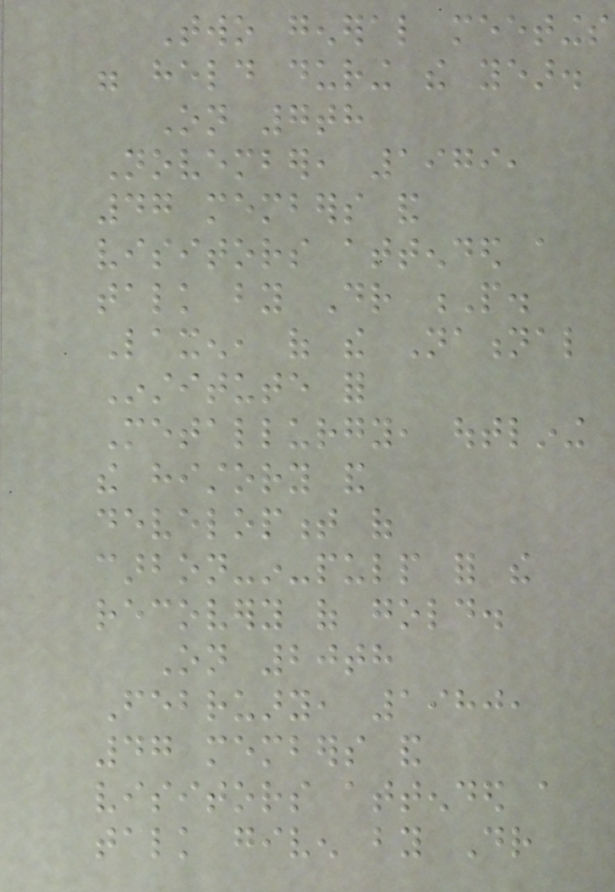Two general meetings
were held during the year.
On 7th
November, 1979,
47 members and
visitors attended a
talk by Dr P.
Laxen, of the National
Institute for
Metallurgy, outlining
the history and
development of
carbon-in-pulp for the
recovery of gold.
On 20th
February, 1980,
47 members and
visitors attended a
talk given by Dr
